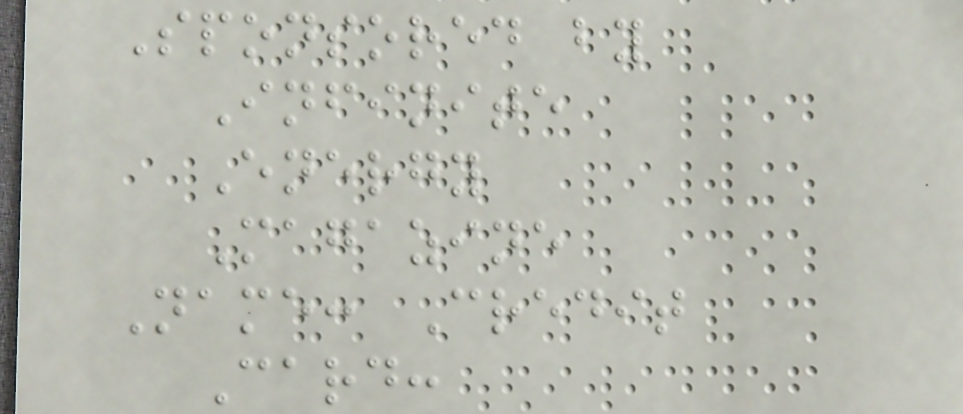Sponsored by
Infinite
Energy
Magazine
Name: Credit
Card:
